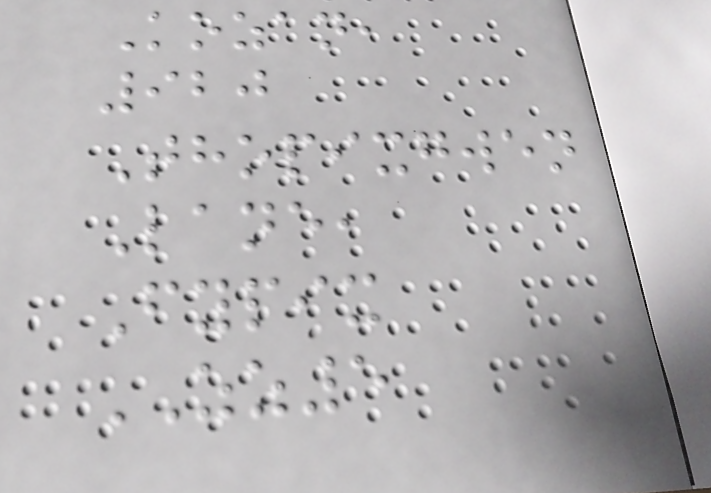Kozan,
920
Thopixgwen
Lane,
Fypix
ZZ5
